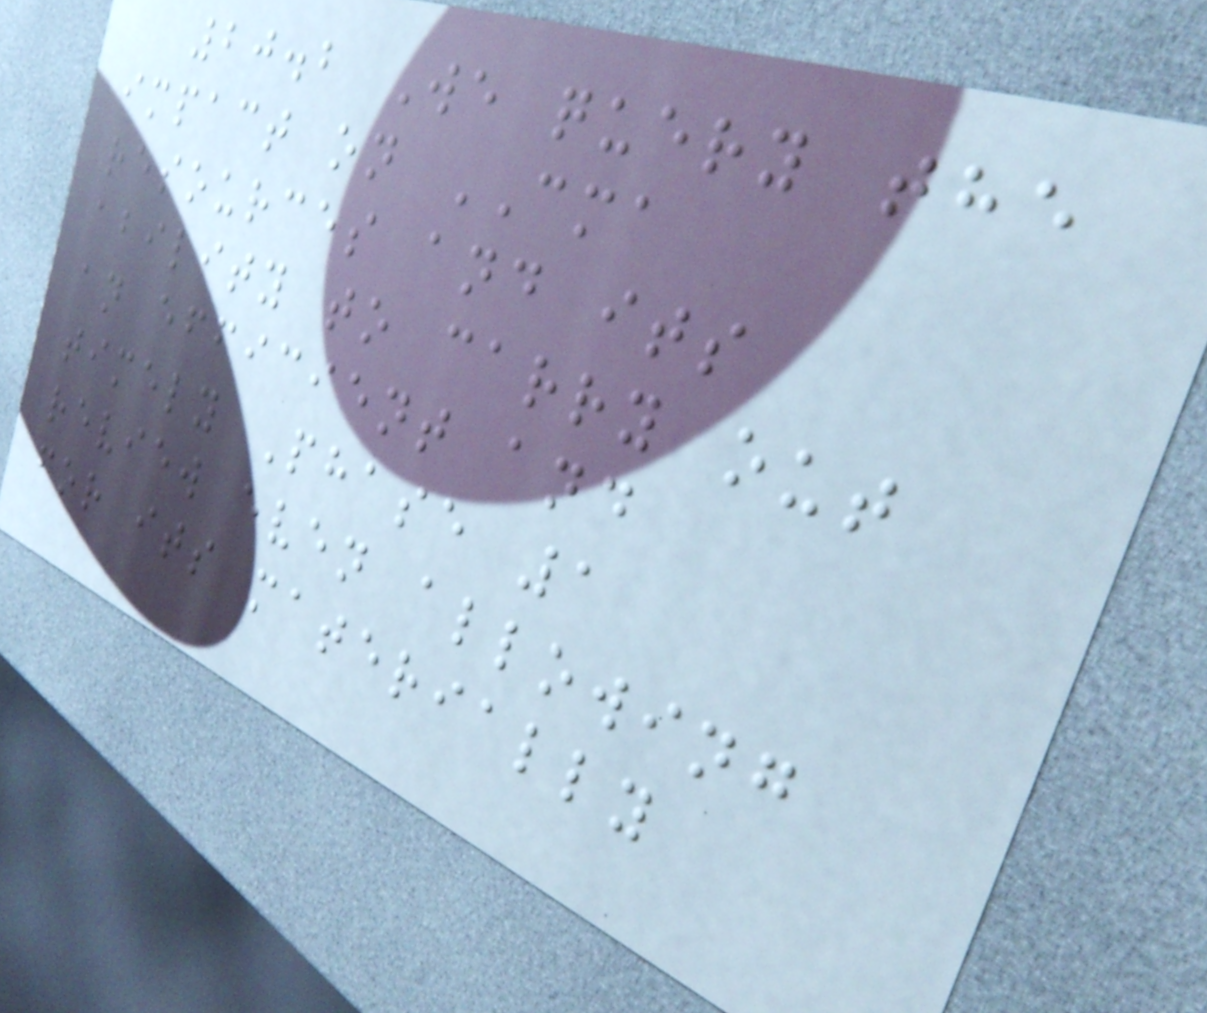20.2 We query the
impact on CMA
resources and its
ability to carry out
an efficient and
timely Phase 1
review even allowing
for its materially
